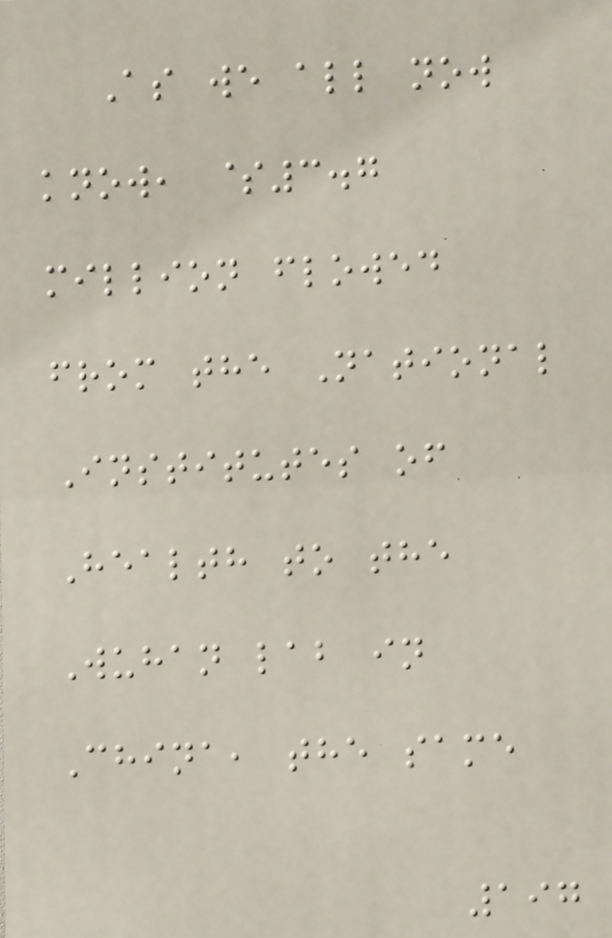As we all now
know, $3.7
million flowed
from the National
Institutes of
Health to the
Wuhan lab in
China, the same
197
